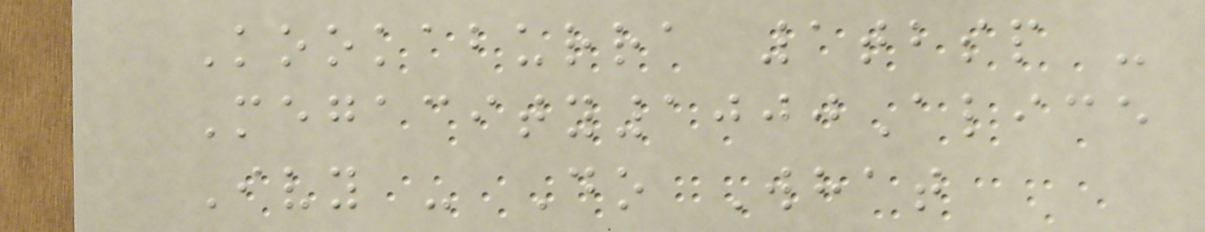Kookaburra 1tbsp -
Megacity1000Alice
Ivy - Do What
